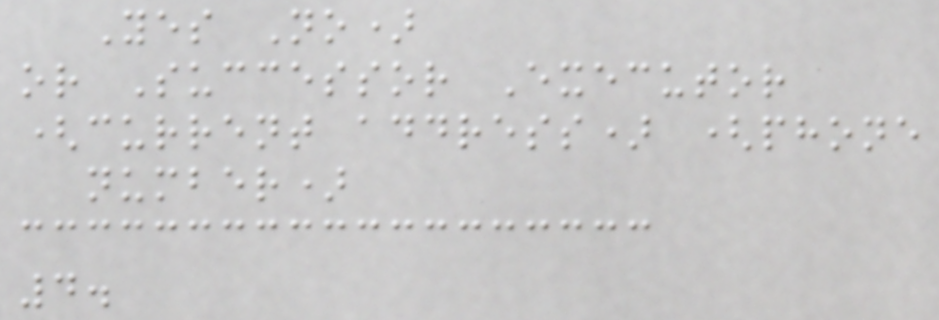Yes No)
or Successor Executor
(current address) (phone
number)
4.
